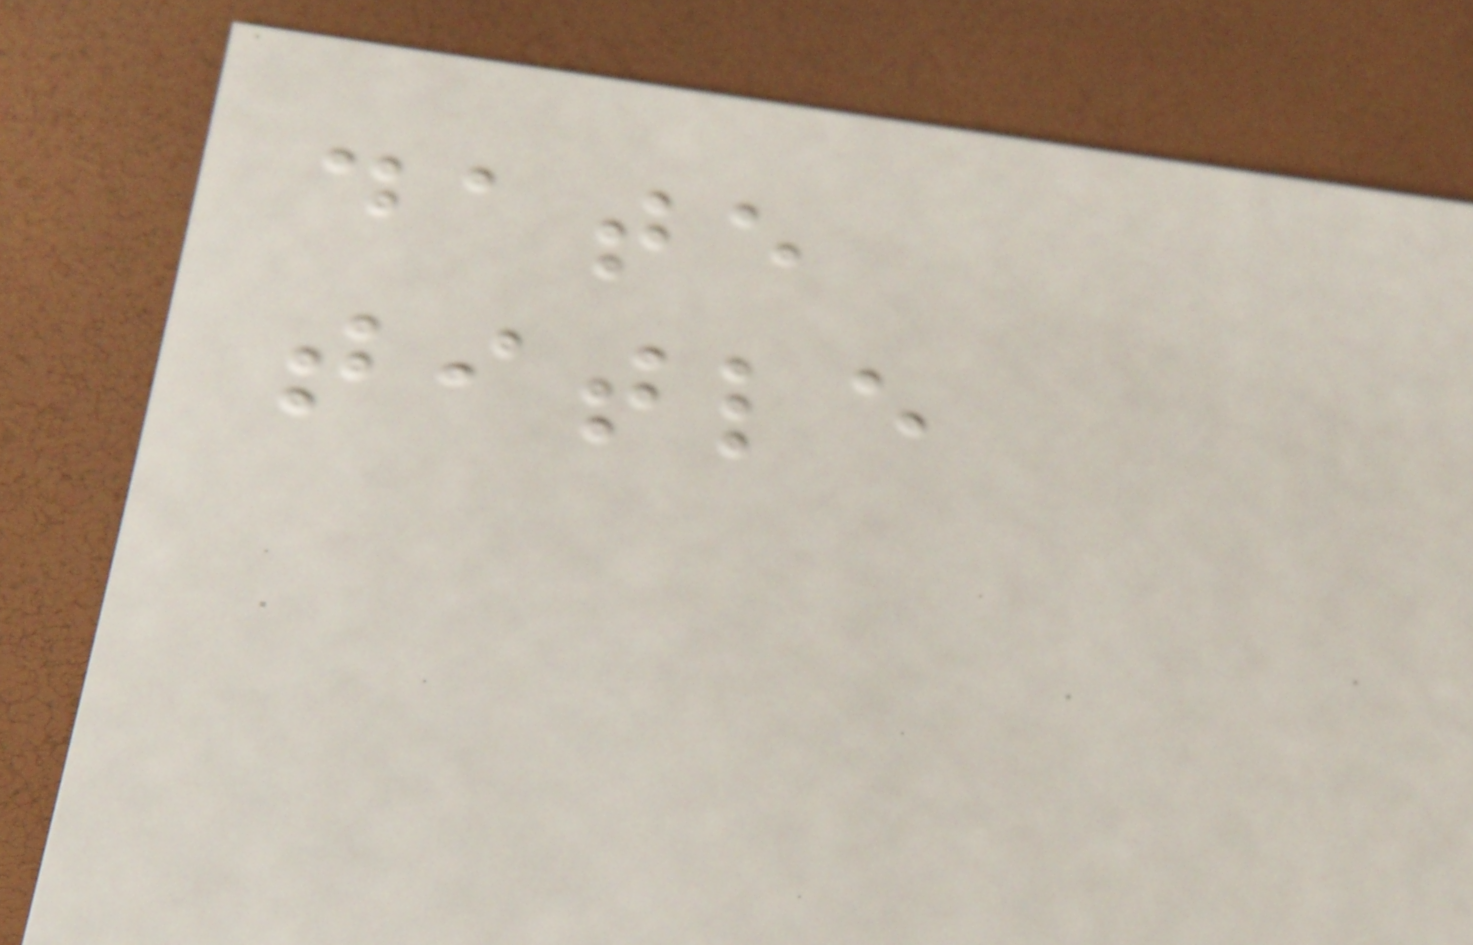date
title
